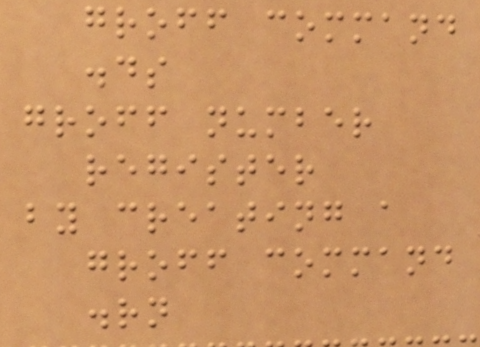groff command
.ds
groff number
register
by creating a
groff command
.rn
